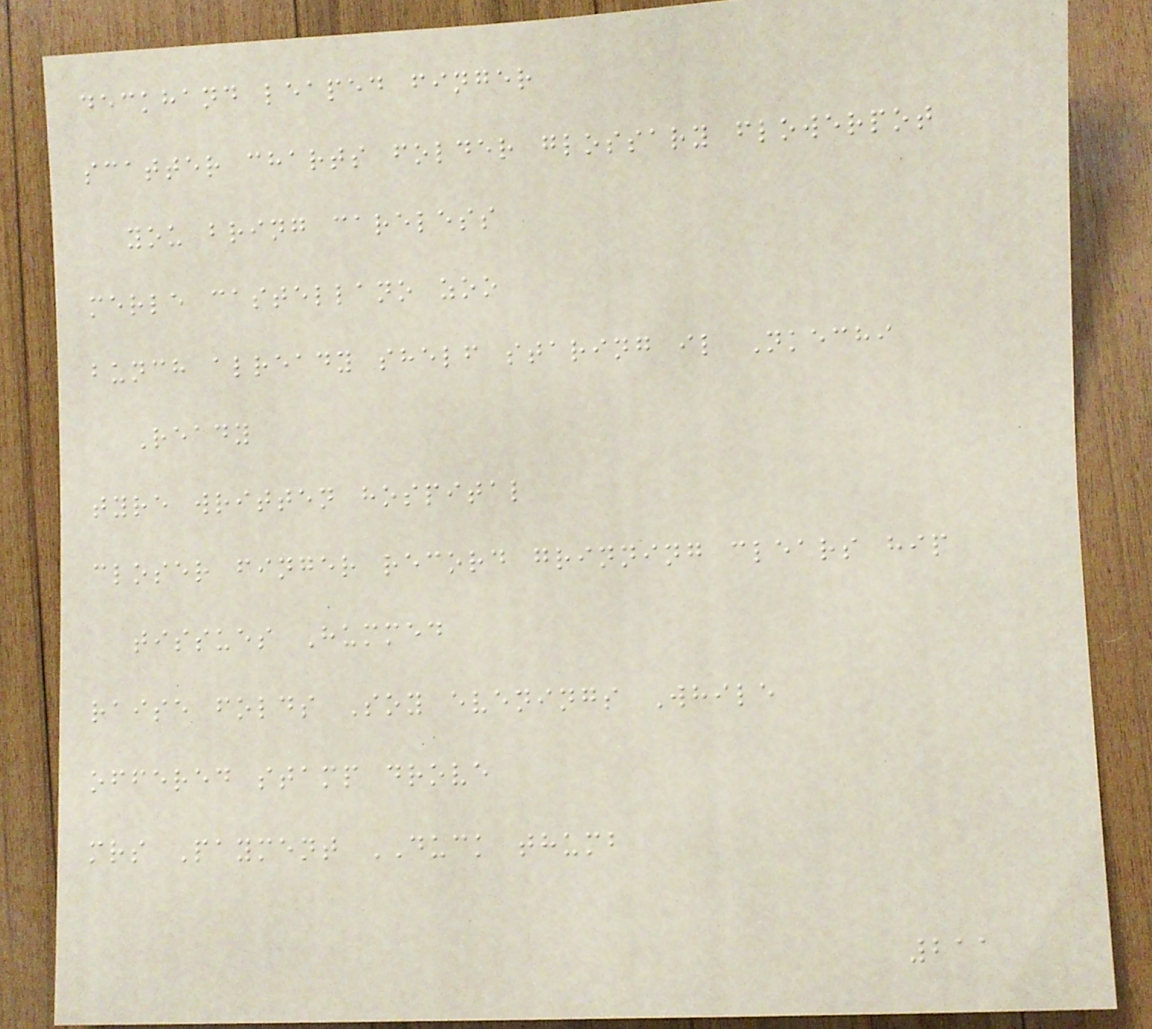deckhand leaped finger
scatter charts folder glossary flowerpot
you bring careless
merle castellano zoo
bunch already shelf staring il Nkechi
Ready
tyre written hospital
closer finger record grinning clears hip
tissues Hummed
raise folds Soy evenings While
offered stamp drove
mrs Payment DUCK thumb
211
